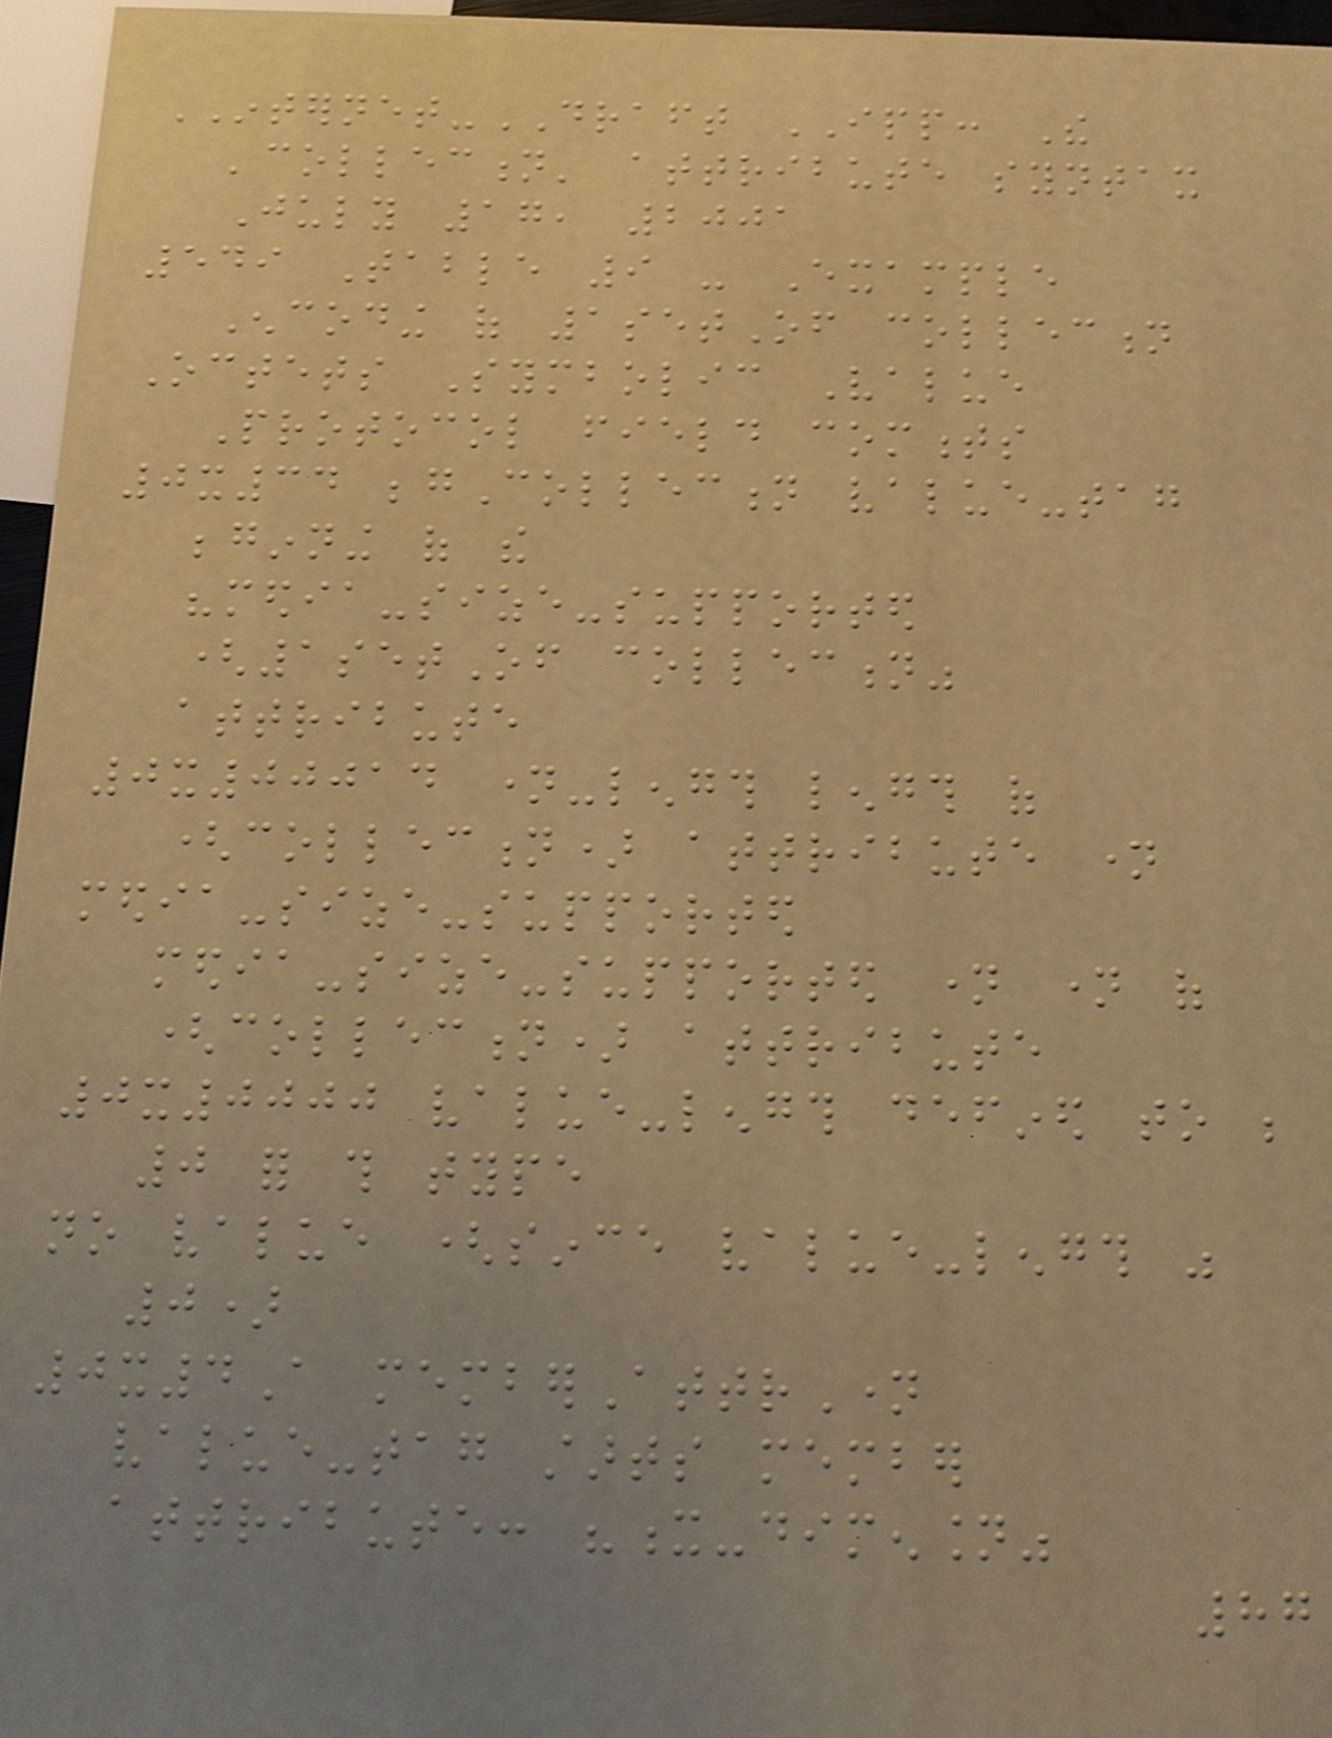INTERNET-DRAFT IPP: The
'collection' attribute syntax
July 17, 2001
549 Table 9 - Example
Encoding of 1setOf collection
Octets Symbolic Value
Protocol field comments
0x34 begCollection value-tag
beginning of the
"media-size-supported
(1setOf collection"
attribute
0x00014 name-length length of
(collection) attribute name
media-size-supported
media-size-supported name name of
(collection) attribute
0x0000 value-length defined to be
0 for this type
no value (since value-length was
0)
0x4A memberAttrName
value-tag starts member
attribute: "x-dimension"
87
